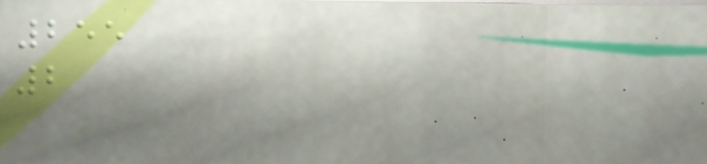255
2
